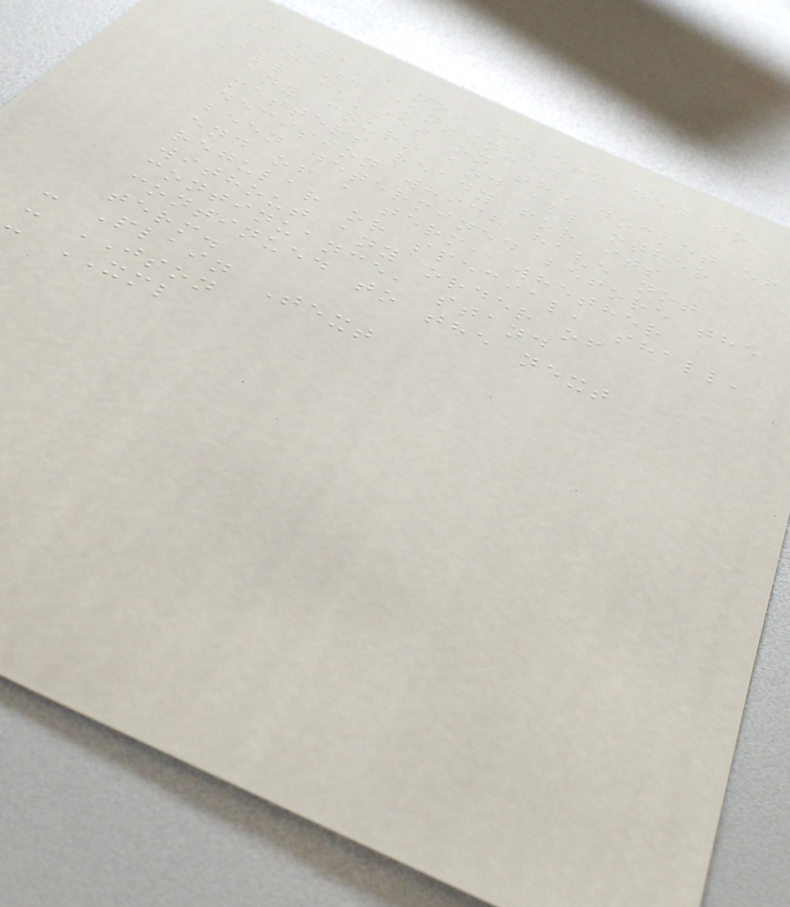Matters not determined to
stand continued
All causes on the docket of
any court and all other
matters ready for its
decision which have not
been determined before the
end of a term, whether
regular or special, shall,
without any order of
continuance, stand
continued to the next
term.
- Plain Text
- JSON
- XML
